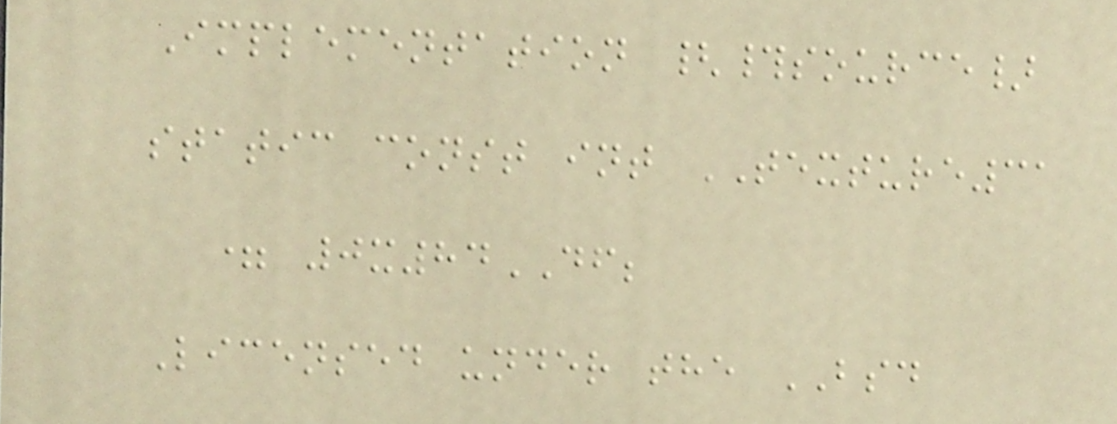Implementation {#source}
static const int TEXTURE31
= 0x84DF;
Licensed under the BSD
